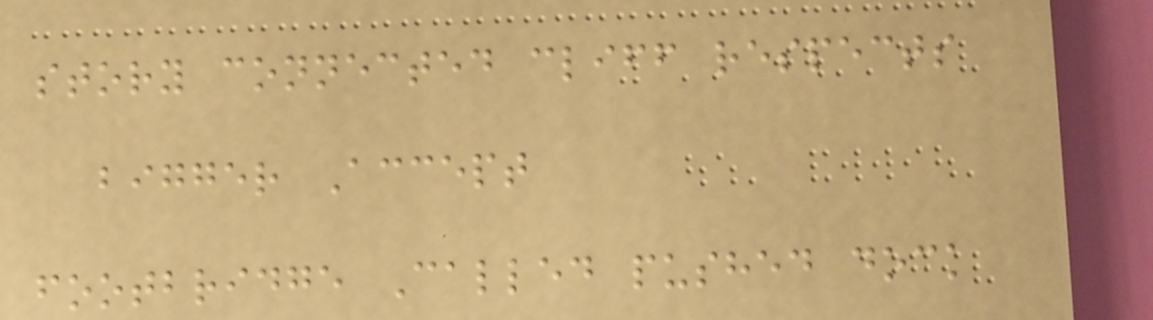story connected cliff respects
bigger Accept
footbridge Called pushed dock
